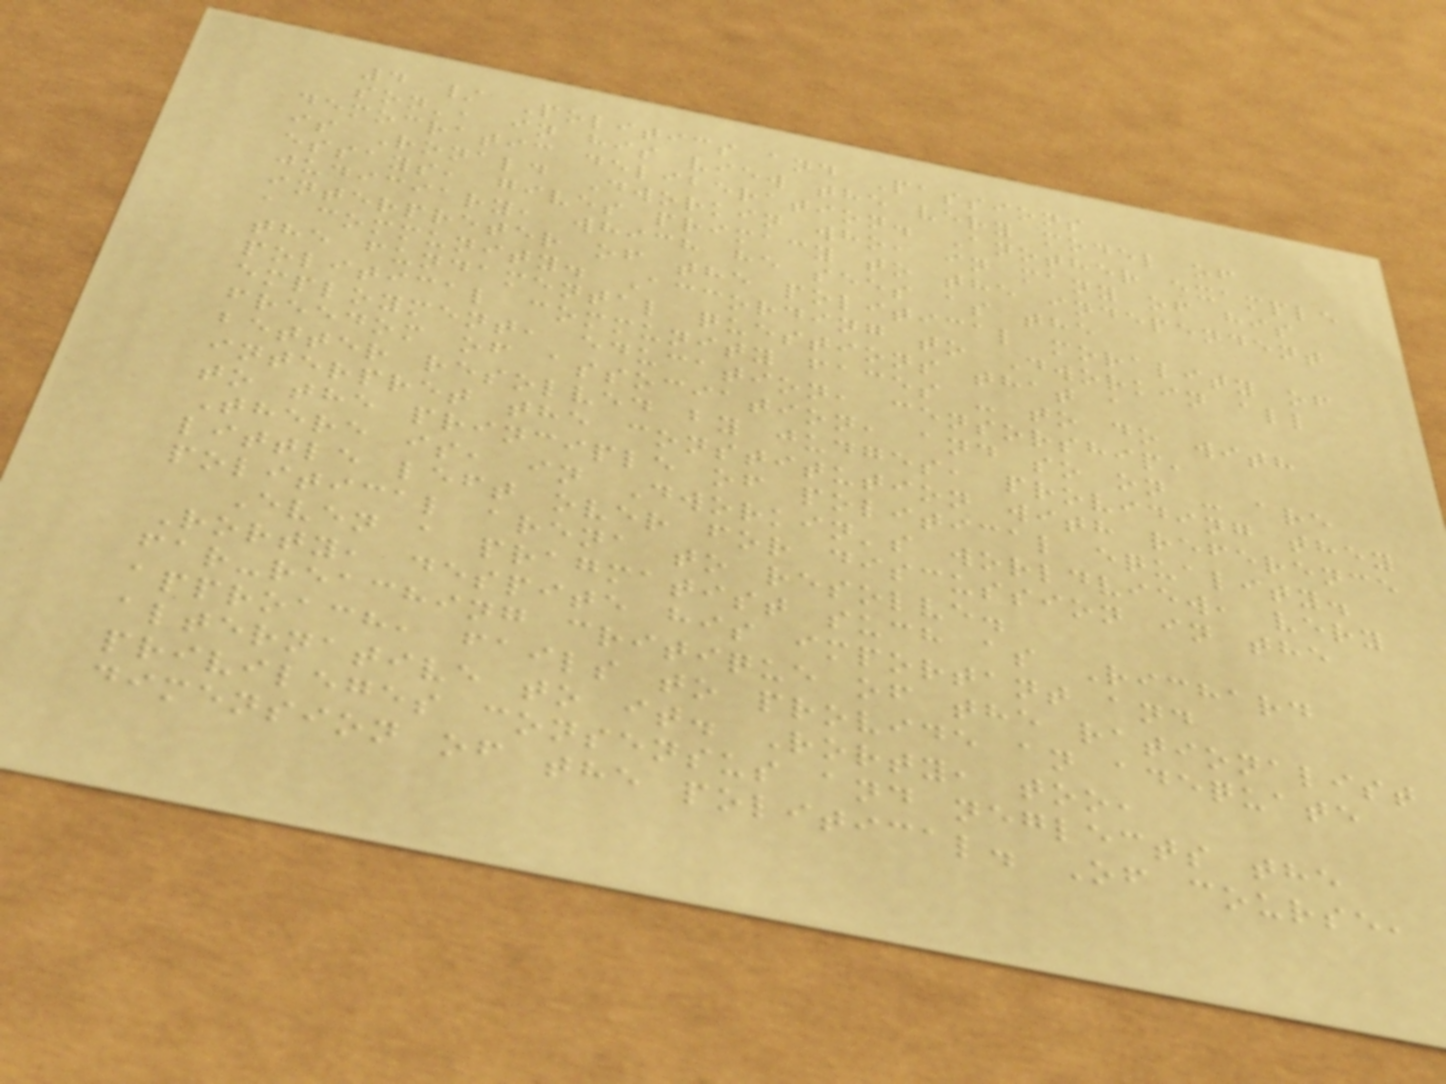4 / Politics and Passions
son', in his view the very model of
democratic deliberation. Another example
is Ronald Dworkin who, in many of his
essays, gives primacy to the independent
judiciary, which he sees as the
interpreter of the political morality of
a community. According to Dworkin all
the fundamental questions that a
political community faces - to do with
employment, education, censorship,
freedom of association, and so on - are
better resolved by judges, providing they
interpret the constitution with reference
to the principle of political equality.
There is, in Dworkin's worldview, very
little left over for discussion in the
political arena to resolve.
Even a pragmatist such as Richard
Rorty, despite his important and
far-reaching critique of the rationalist
approach, fails to provide an adequate
alternative to it. Rorty, too,
privileges consensus and neglects the
dimension of the political. Of course,
